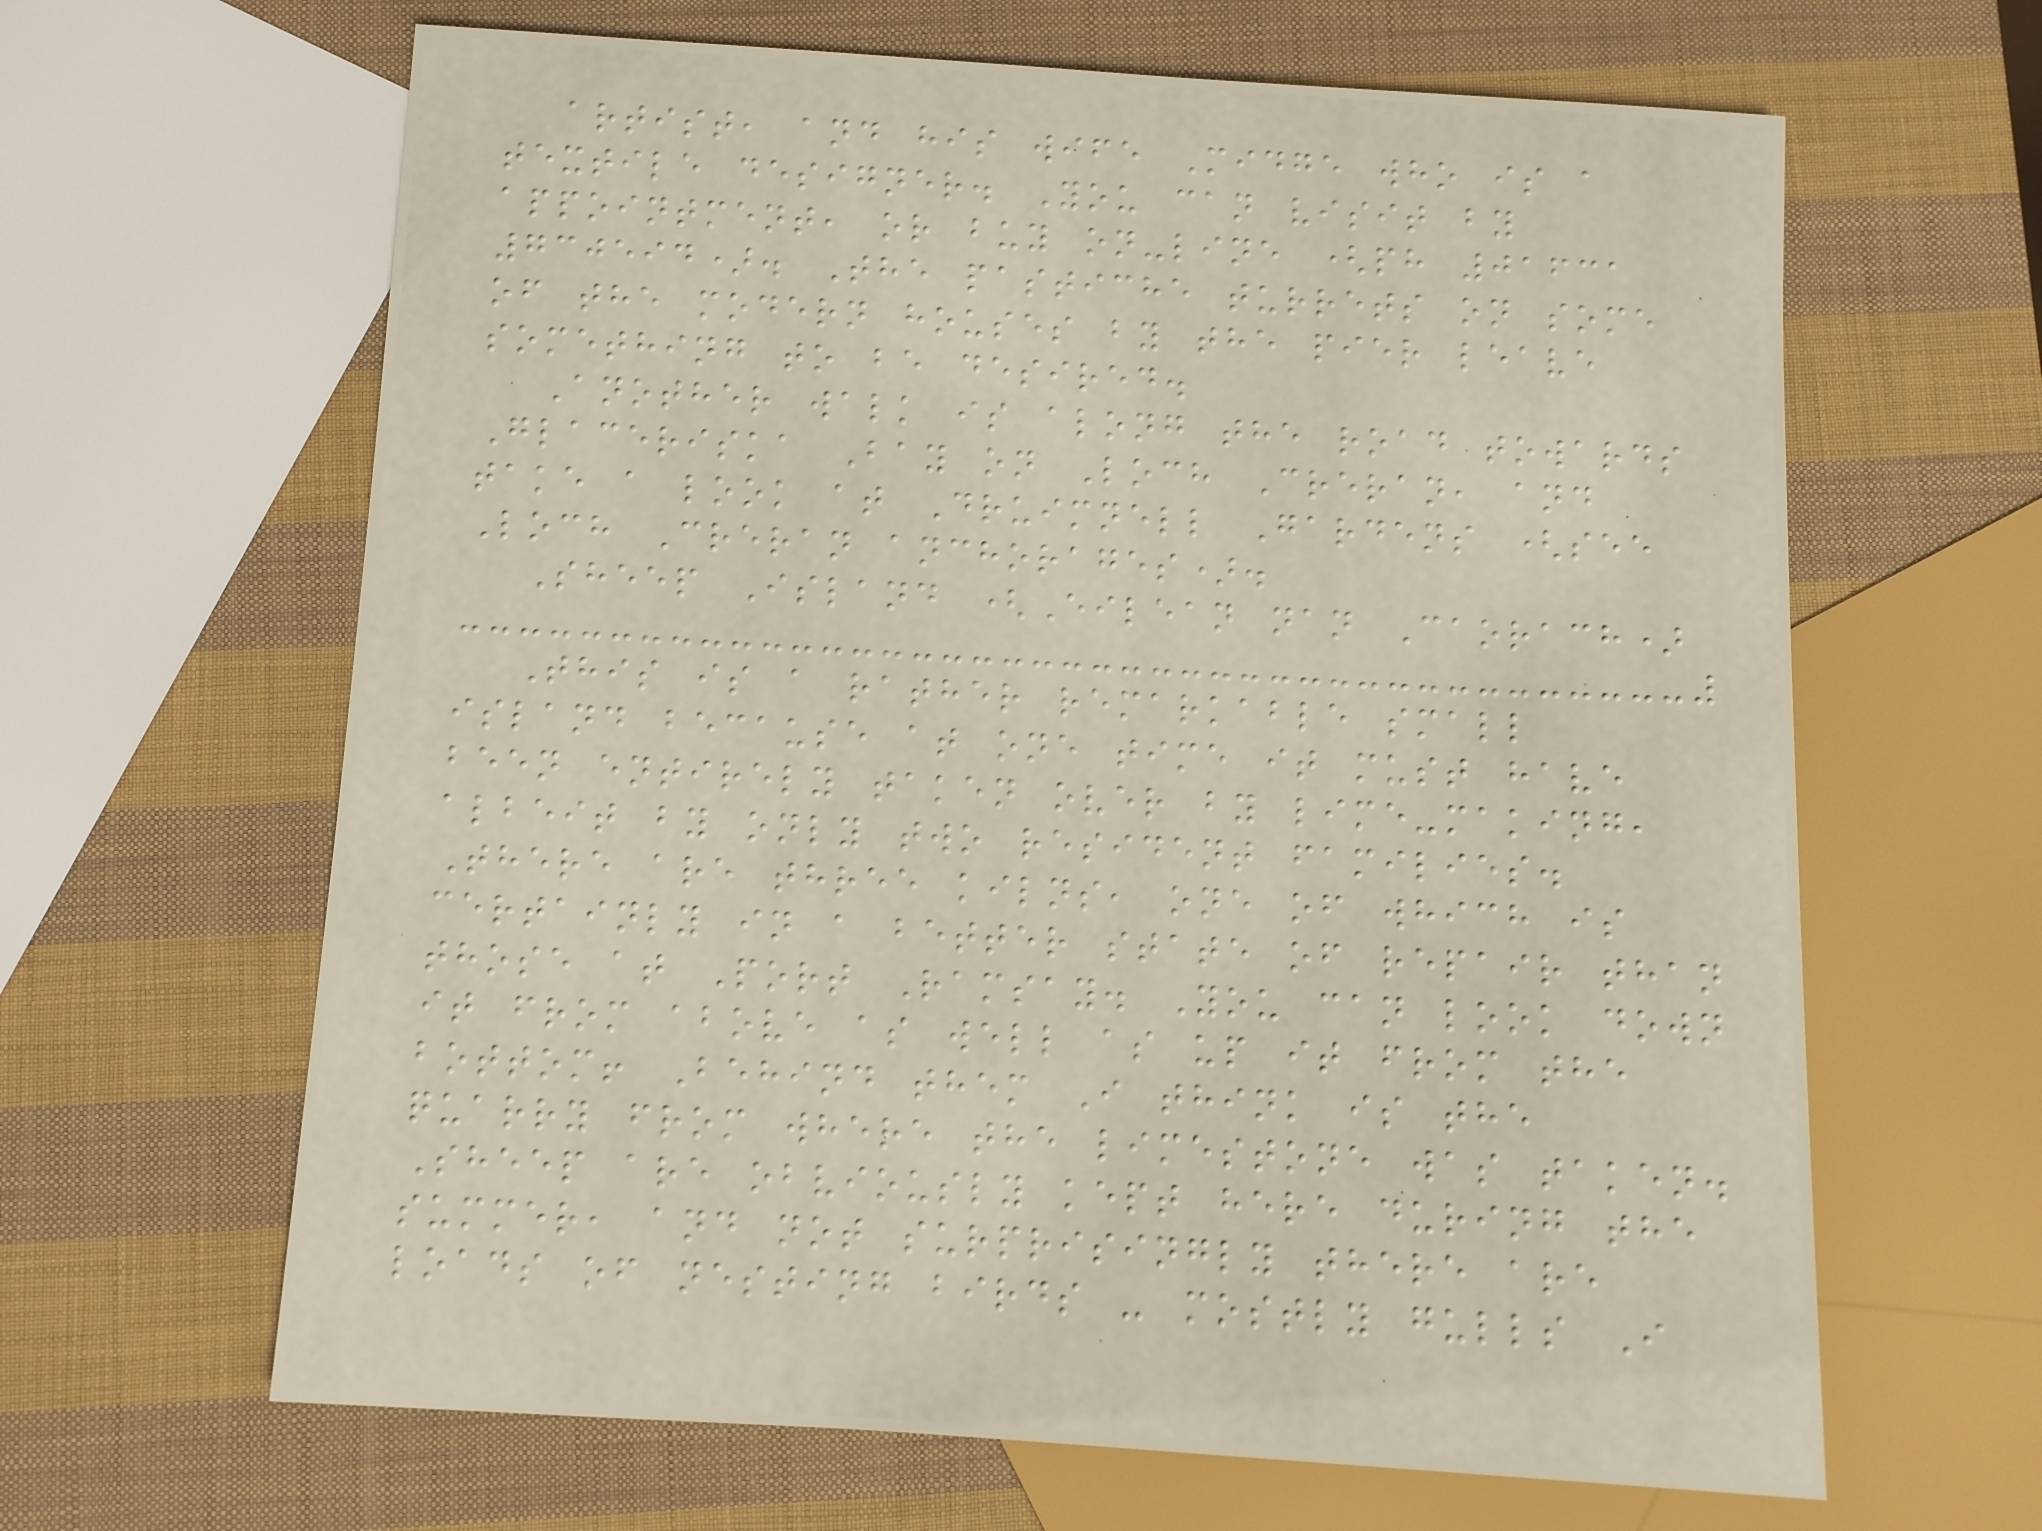artist, and his wife Midge who is a
textile designer. You can visit by
appointment, or buy on-line (ph 01631
730594). The pastiche turrets on some
of the modern houses by the pier leave
something to be desired.
Another walk is along the road towards
Glaceriska Bay on Loch Creran, and
take a look at Druimnell Gardens (see
Loch Creran anchorages).
Sheep Island (Eilean nan Caorach)
This is a rather remarkable small
island because at one time it must have
been entirely taken over by lime-making,
albeit by only two resident families.
There are three kilns, one of which is
certainly in a better state of repair than
those at Port Ramsay. You can look down
it from above as well as up it from the
bottom! Behind them I think is the
quarry from where the limestone was taken.
Sheep are obviously kept here during the
summer, and not surprisingly there are
loads of nesting birds - mostly gulls I
